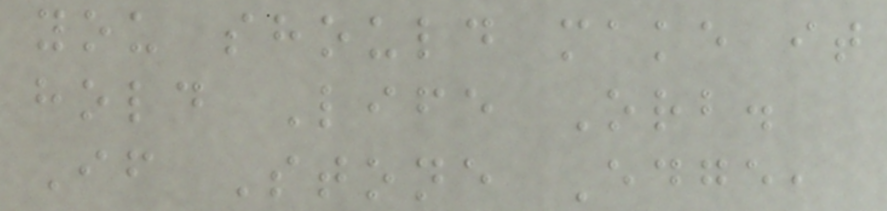you should make it
hold Life Orb.
If Stone Edge,
